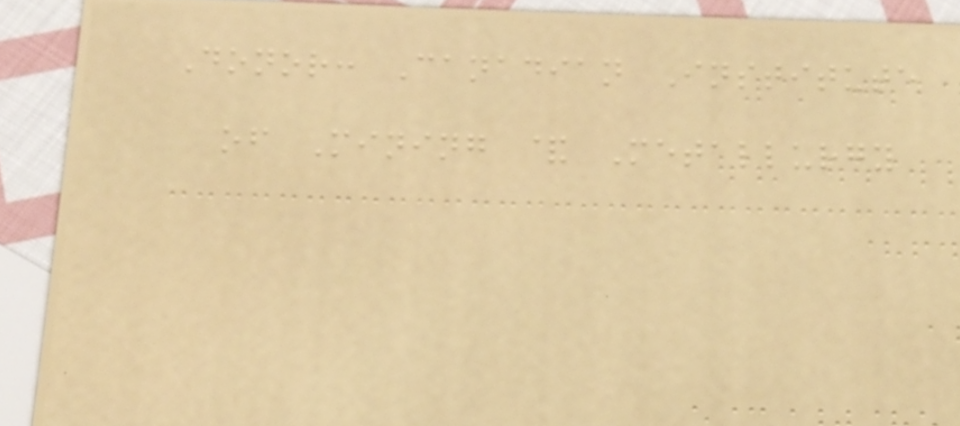Donor: Canadian Institute
of Mining & Metallurgy
